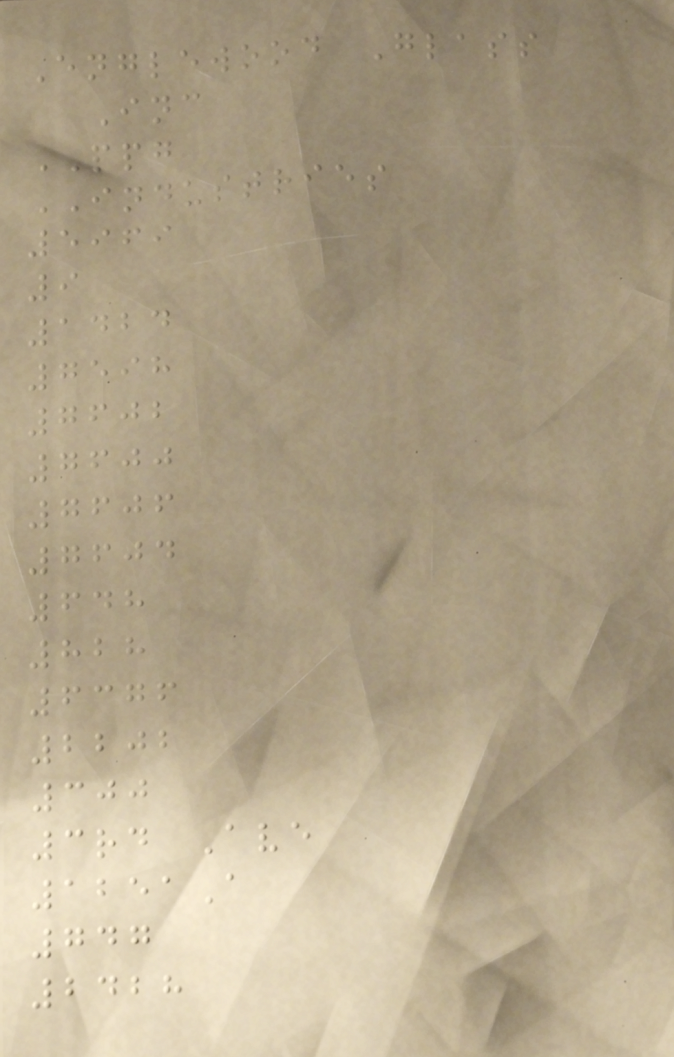Englewood Glass
Inc
PPG
INDUSTRIES
5969
9
1424
7598
7602
7600
7606
7604
648
828
6376
2202
300
3rd Ave
1251A
747
2428
